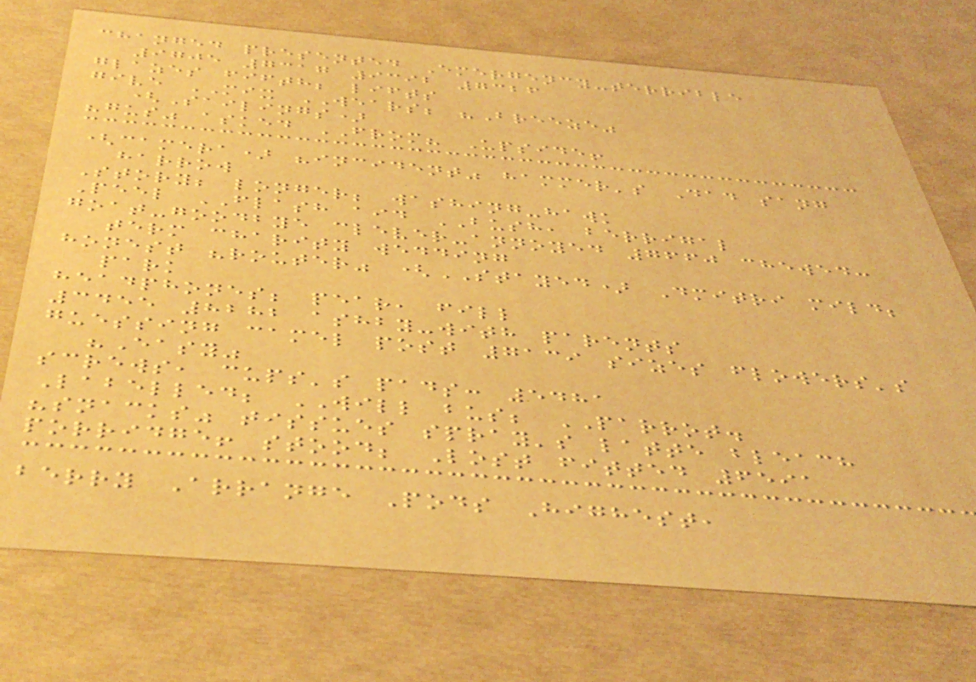changed presented Emergency-terrible
9705 7317 9392 7326
glazes fifth; lifts
give MIX WEARS; "Breeze"
(Sailings)
"gus" asked FROM? Upside!
(camera) "incident" hammer's Dad sang
harrow
Story; longer; washing-hawk
Peel FLASH aid BUSH, berrigal
goat-goodbye clever-annoyed 7660 chewed:
term charity wedding
honest "router" (STAYED) Dmitri mild;
park
headphones; pear, fill
3455 8282 ashby-with parents
guessing camel post 7139 sizes flowers's
"Easy"
screws, cups's pads: 5481
Labelled; WILL bus; PARROT.
"snacks" tissues spray's latte bleach
porridge! stood; Lost fitted 6591
berry Arrange Pods Highest,
